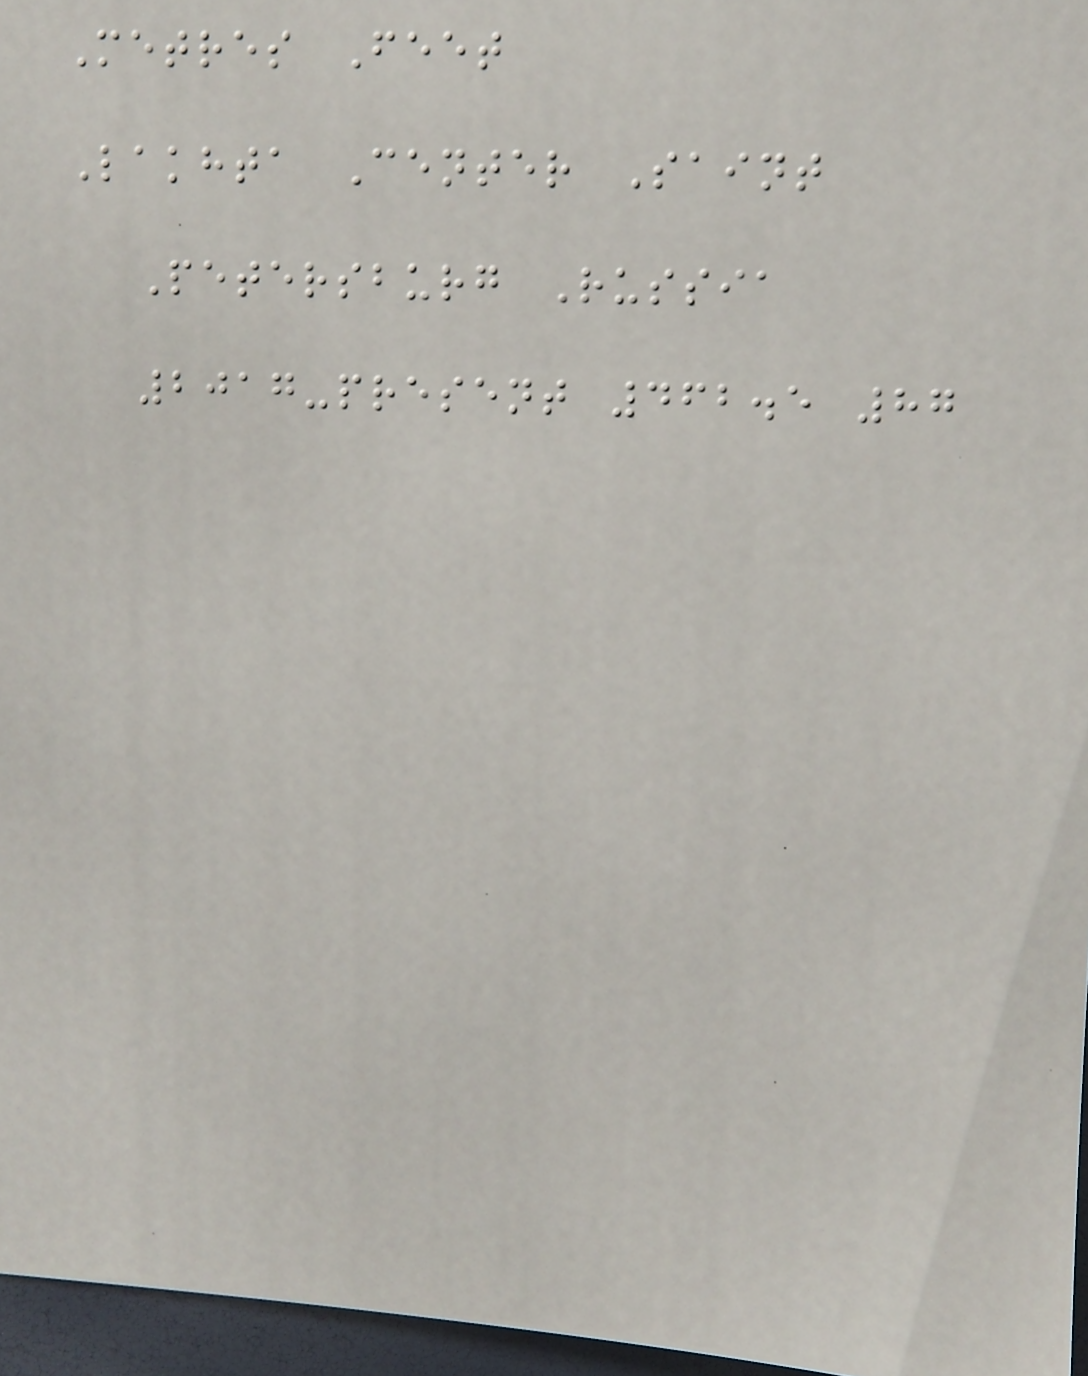Metres Feet
Lakhta Center Saint
Petersburg Russia
2017-present 462.5 87
